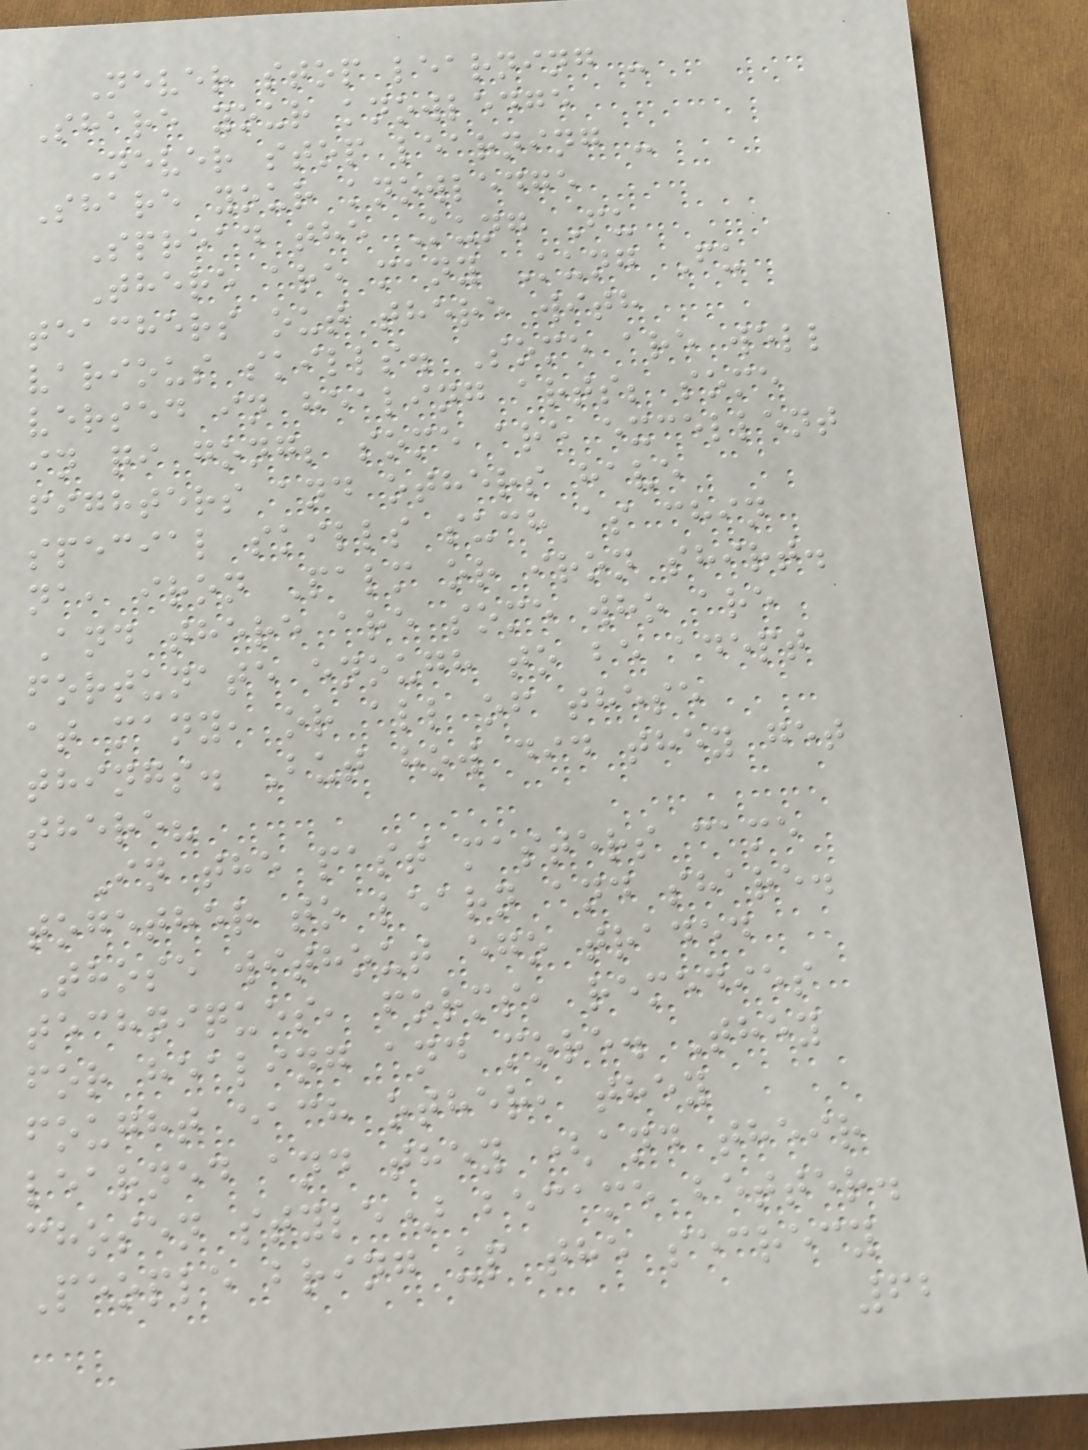Never stop learning -
Share your knowledge
Never stop learning -
Share your knowledge
Spread the Kung Fu
There are many Kung Fu
teachers out there with
various skills. Some are well
versed in healing arts; some
in qi gong; some are excellent
fighters and others have
special skills such as chin
na, iron Palm or iron shirt.
And there are some who are
fortunate enough to be adept
at many, or all of these
things. But how did they get
there?
In the past masters came
together to learn and share.
Those without ego traded
techniques, forms, remedies
for healing and more. They
fought each other, they
learned and they (and their
chosen style) became better.
People bring up the secrecy
62
